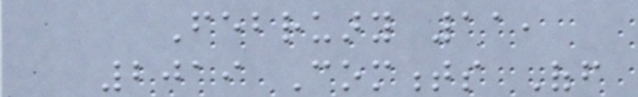February 11,
2019 Comments Off
